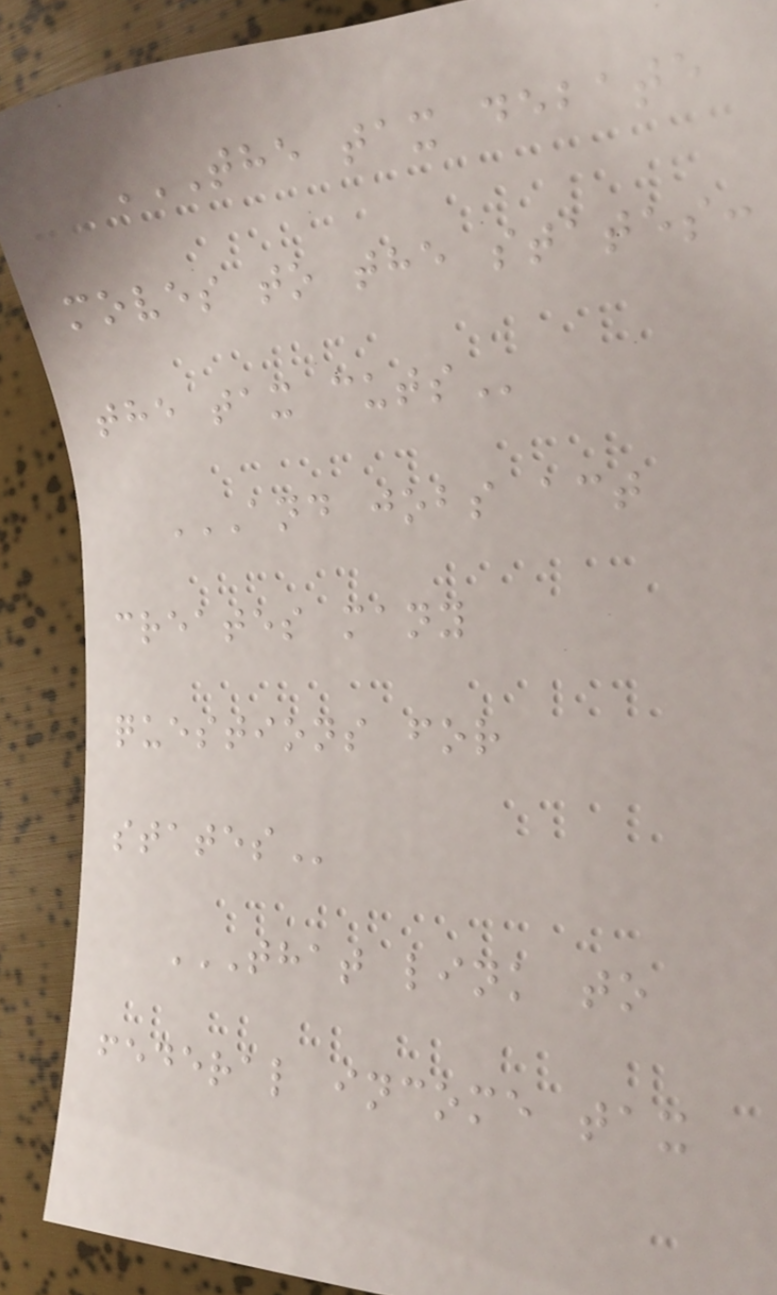THE TAX DEBATE
MOVES TO THE STATES:
THE TAX CUTS
AND JOBS ACT
CREATES MANY
QUESTIONS FOR
STATES
THAT LINK TO
FEDERAL INCOME TAX
